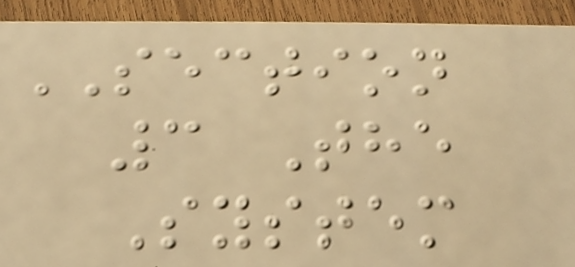SECTION
3 The
System
